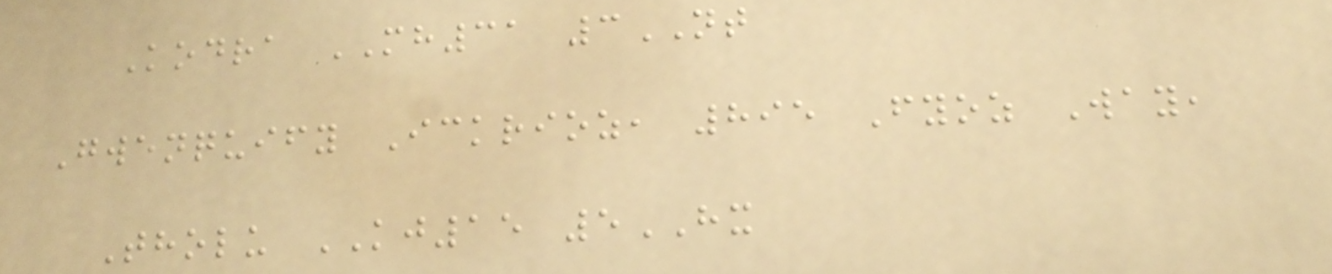Kodra MH31 3NT
Gwenquify Ickrioz, 895 Fyoz Way,
Tholu KJ15 5HX
